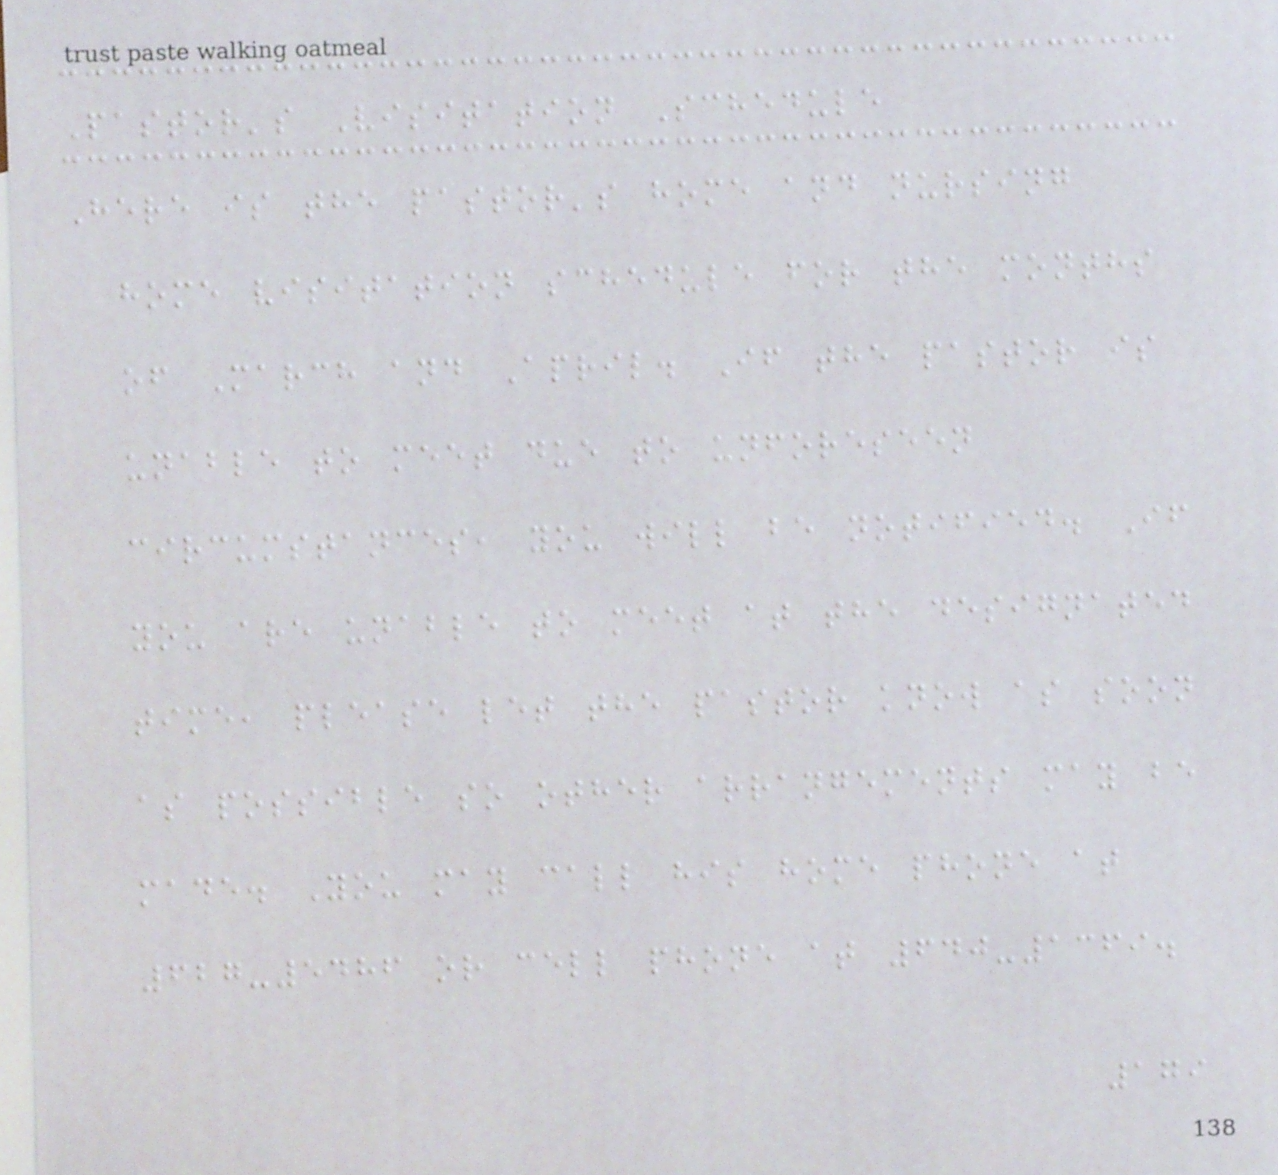Pastor's Visitation Schedule
Here is the pastor's home and nursing
home visitation schedule for the months
of March and April. If the pastor is
unable to meet due to unforeseen
circumstances, you will be notified. If
you are unable to meet at the designated
time, please let the pastor know as soon
as possible so other arrangements may be
made. You may call his home phone at
627-5486 or cell phone at 640-1369.
179
